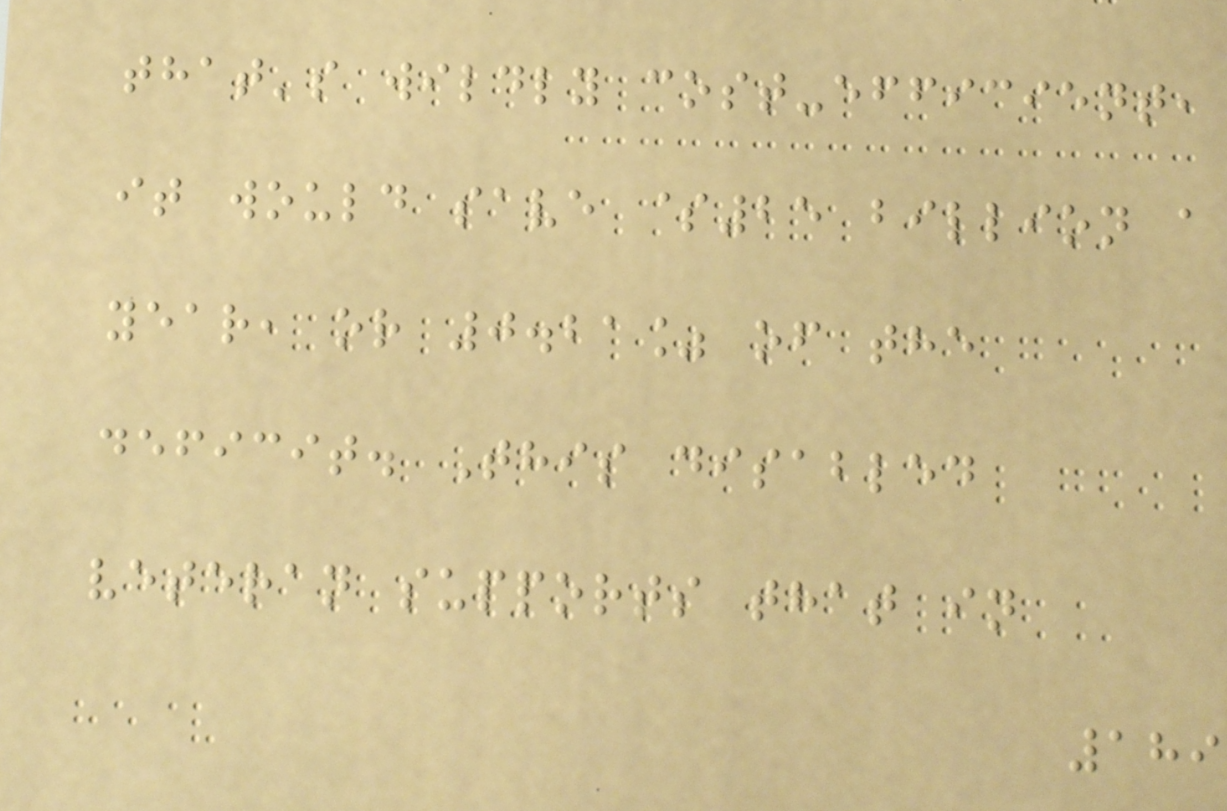that's wildly cost-efficient,
it would save $25 billion a
year, or 0.21% of the
deficit. This disabled
veteran supports that in
189
